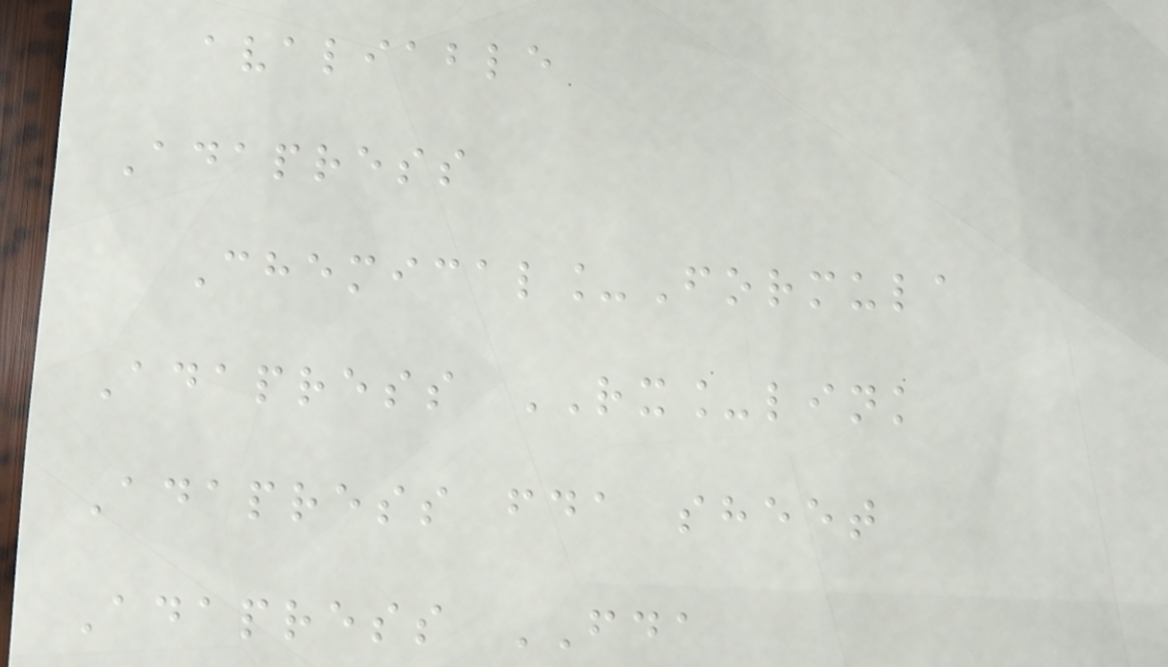avaliable
Adapress
Chemical_Formula
Adapress RX_link
Adapress fda sheet
Adapress FDA
